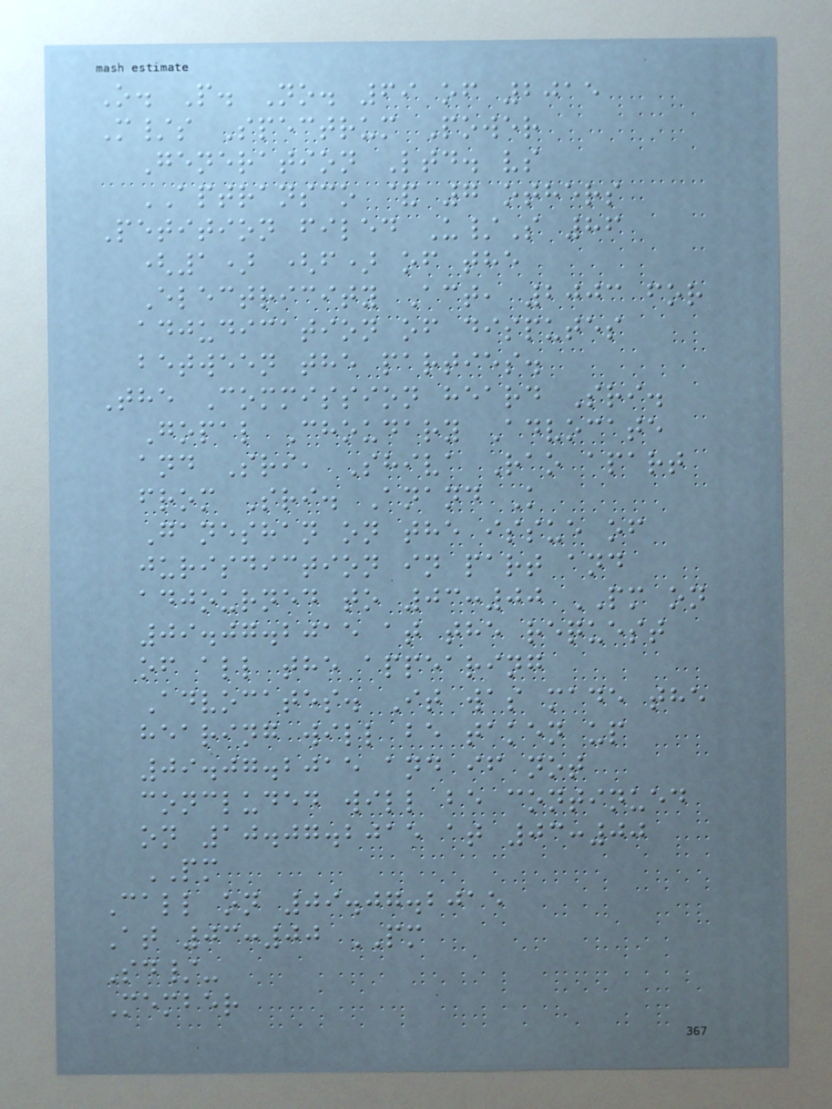O. P. No. 69 of 2015
M/s Spectrum Power
Generation Ltd. vs
APTRANSCO & 7 others
Petition filed U/S 86
(1) (f) of the
Electricity Act, 2003 for
adjudication of disputes
between the parties.
The Commission heard Sri.
Gopal Choudary Advocate
and Sri, Shiva Rao apart
from Sri. Anand K
Ganeshan on the issue of
jurisdiction in part and
adjourned to 03:00 PM on
09.07.2015 at the request
of all the appearing
Advocates. It was made the
hearing will be taken up
09.07.2015 and if not
concluded will be continued
on 10.07.2015 at 03:00
PM
Call on 09.07.2015
At 03:00 PM
Sd/-
Member
